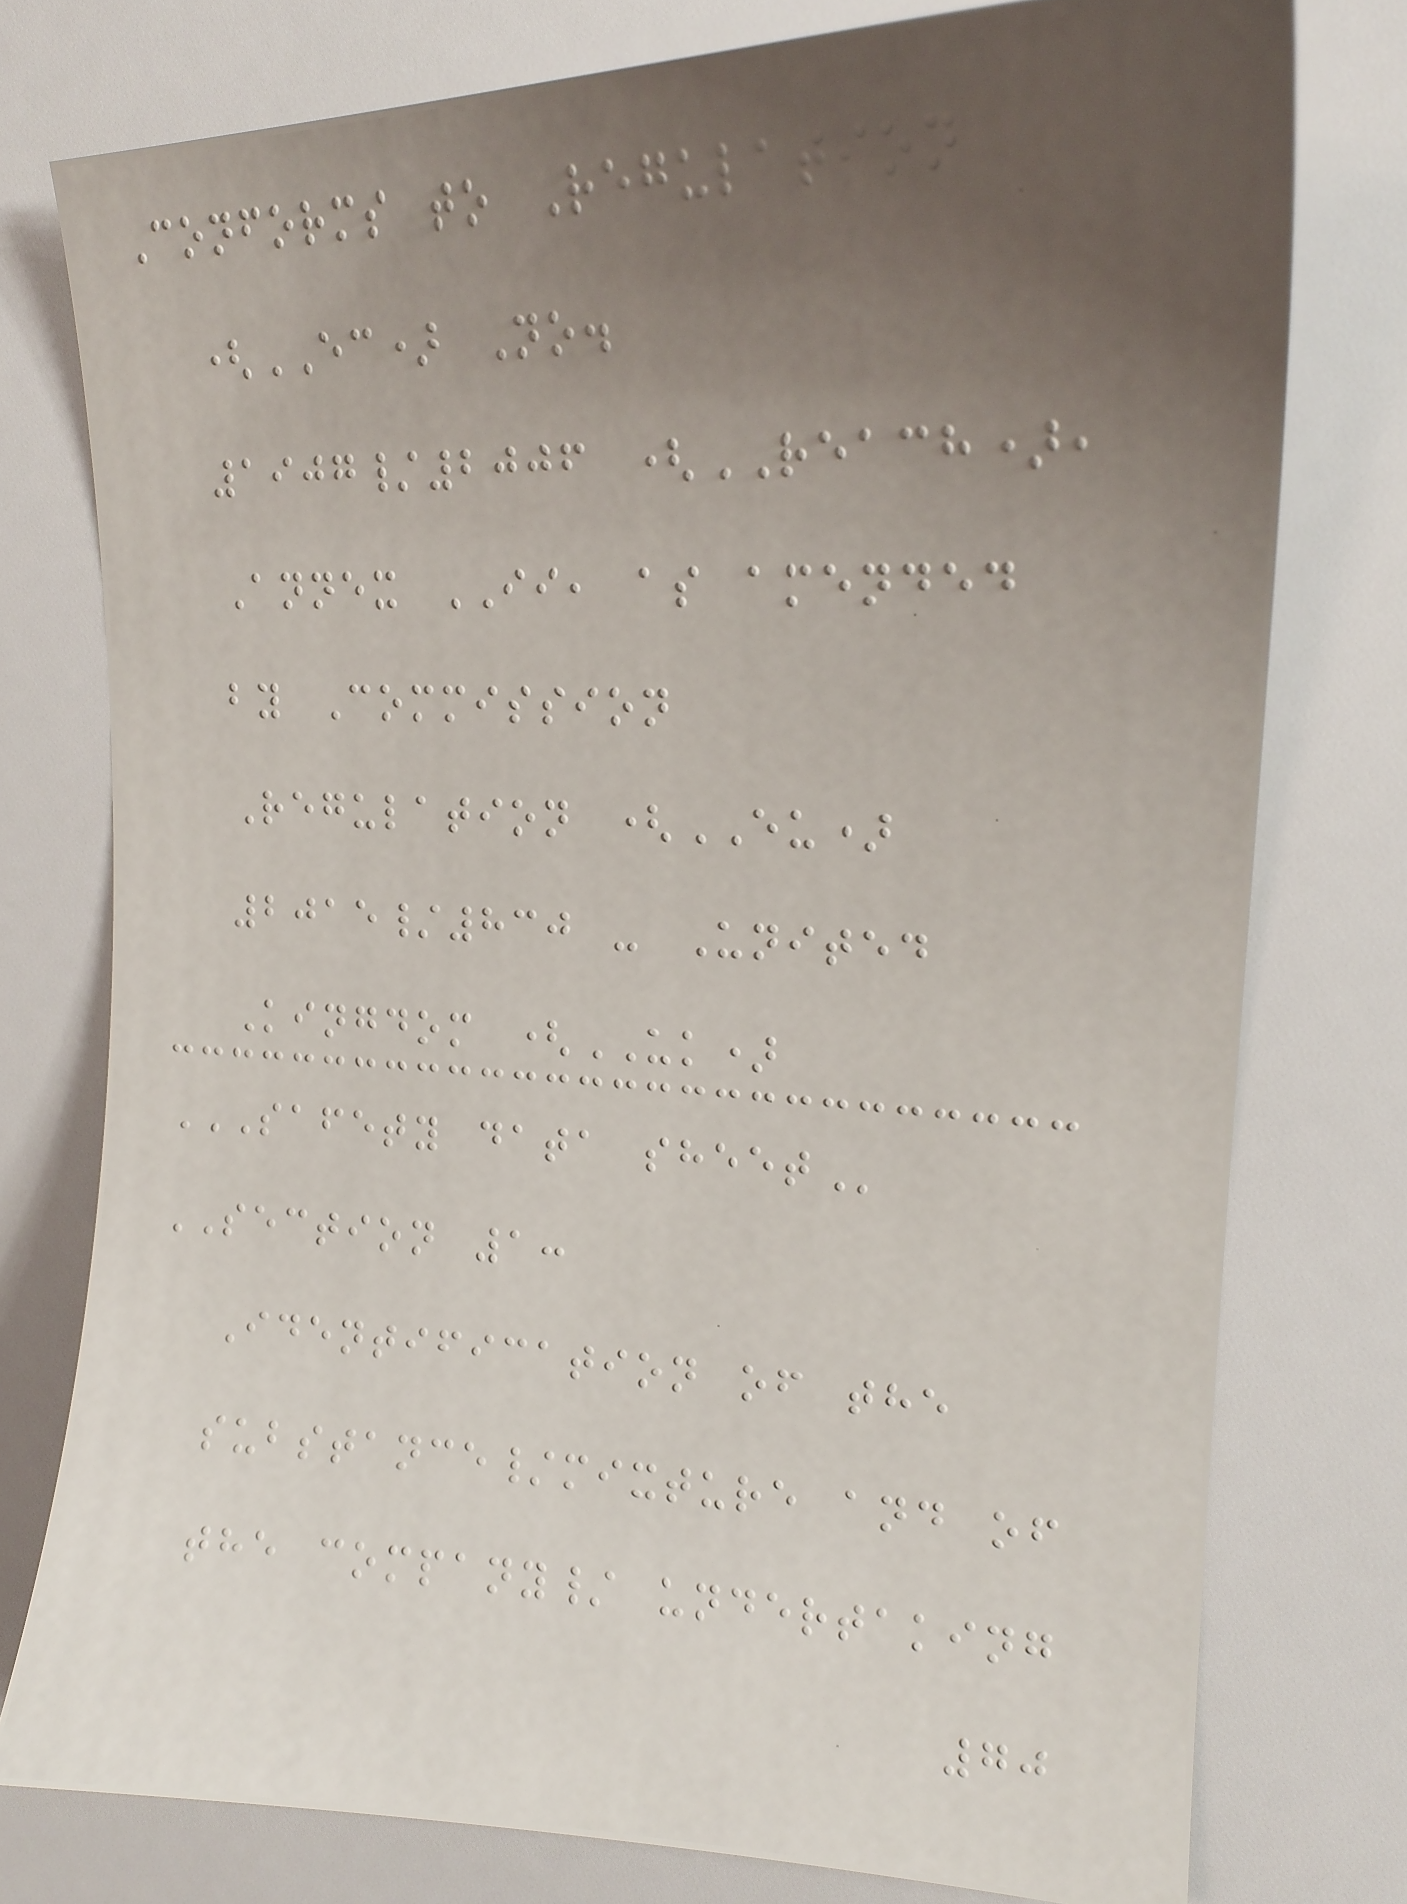Conforms to Regulation
(EC) No.
1907/2006 (REACH),
Annex II, as amended
by Commission
Regulation (EU)
2015/830 - United
Kingdom (UK)
SAFETY DATA SHEET
SECTION 1:
Identification of the
substance/mixture and of
the company/ undertaking
70
